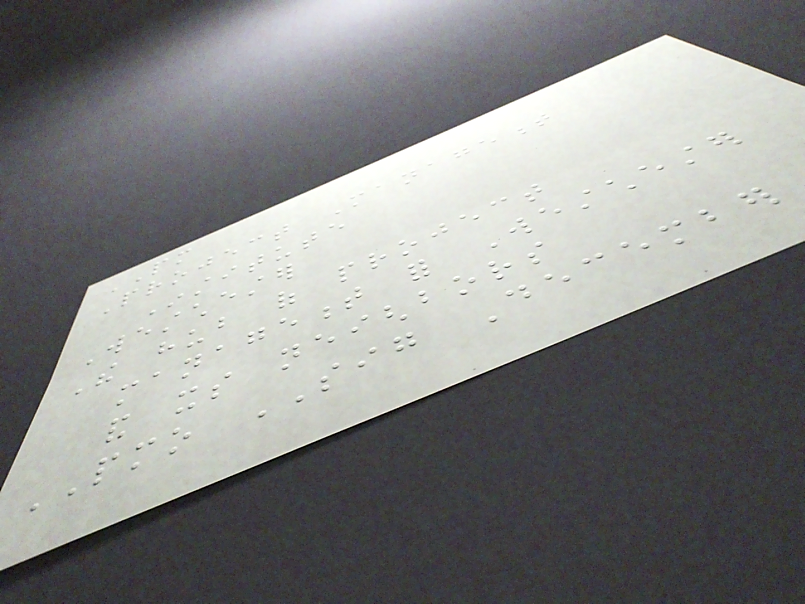PM
Project Management
Institute
Westchester
The hub of project
management for Westchester
and its neighbors
PMO SIG December
